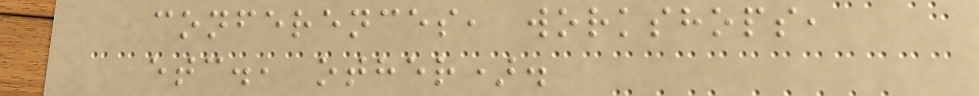conferences, workshops,
etc., other).
